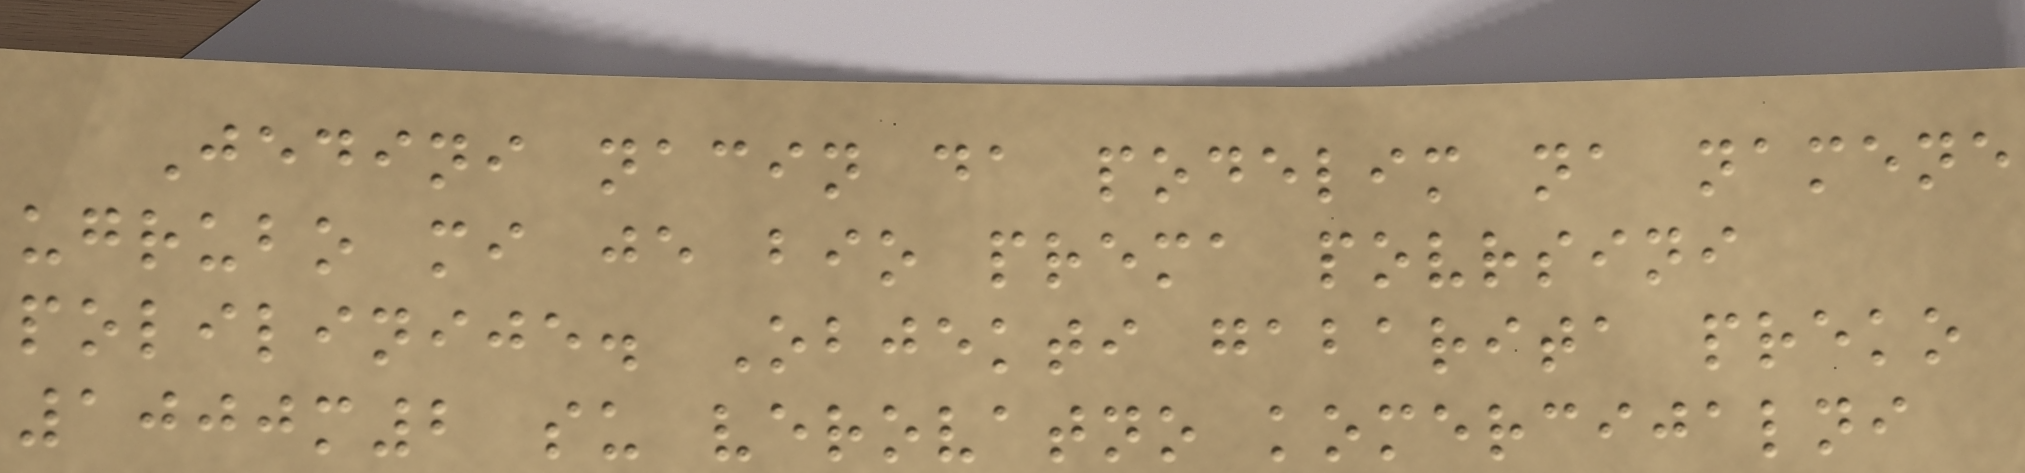Jedini nacin da podelim na namene
ugrubo mi je bio prema povrsini
polilinije. Objekti gabarita preko
1000m2 su verovatno komercijalni
